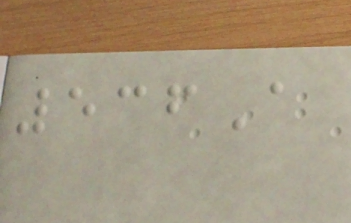536A
